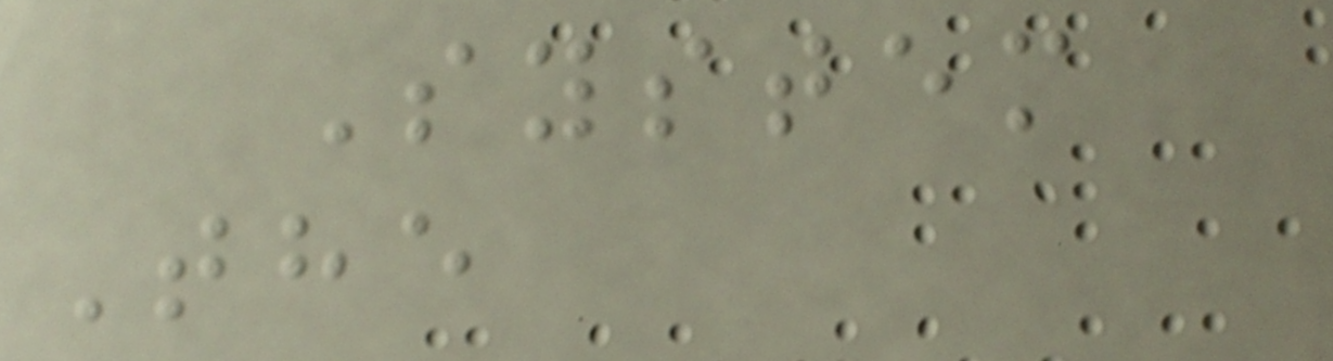System
The
